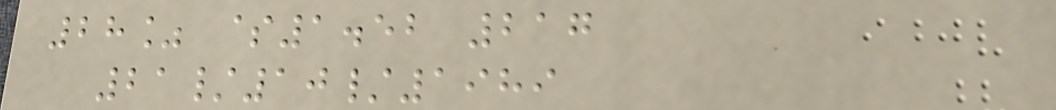28% $1.52 217
21/10/1989
